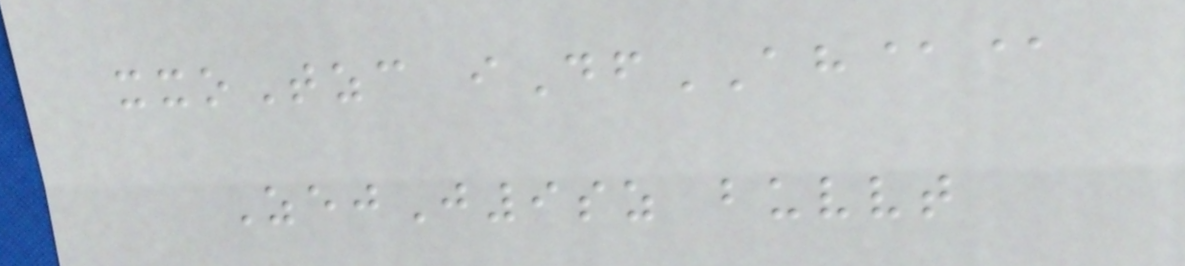xxoTzc iDfAH@@
ZejJ9sz buvvt
